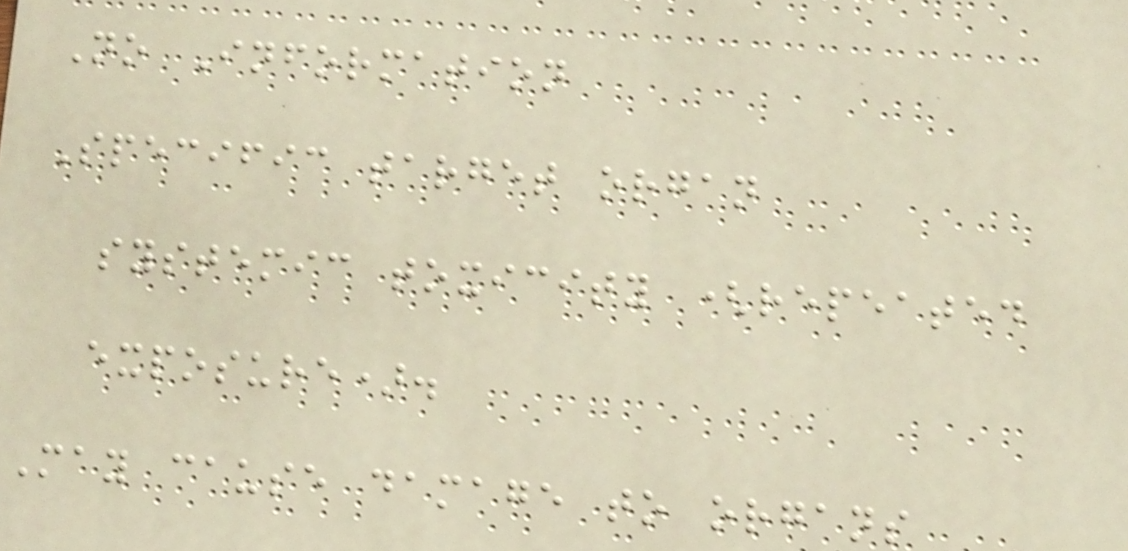No Information
Specific target organ
systemic toxicity (repeated
exposure).
May cause damage to organs
